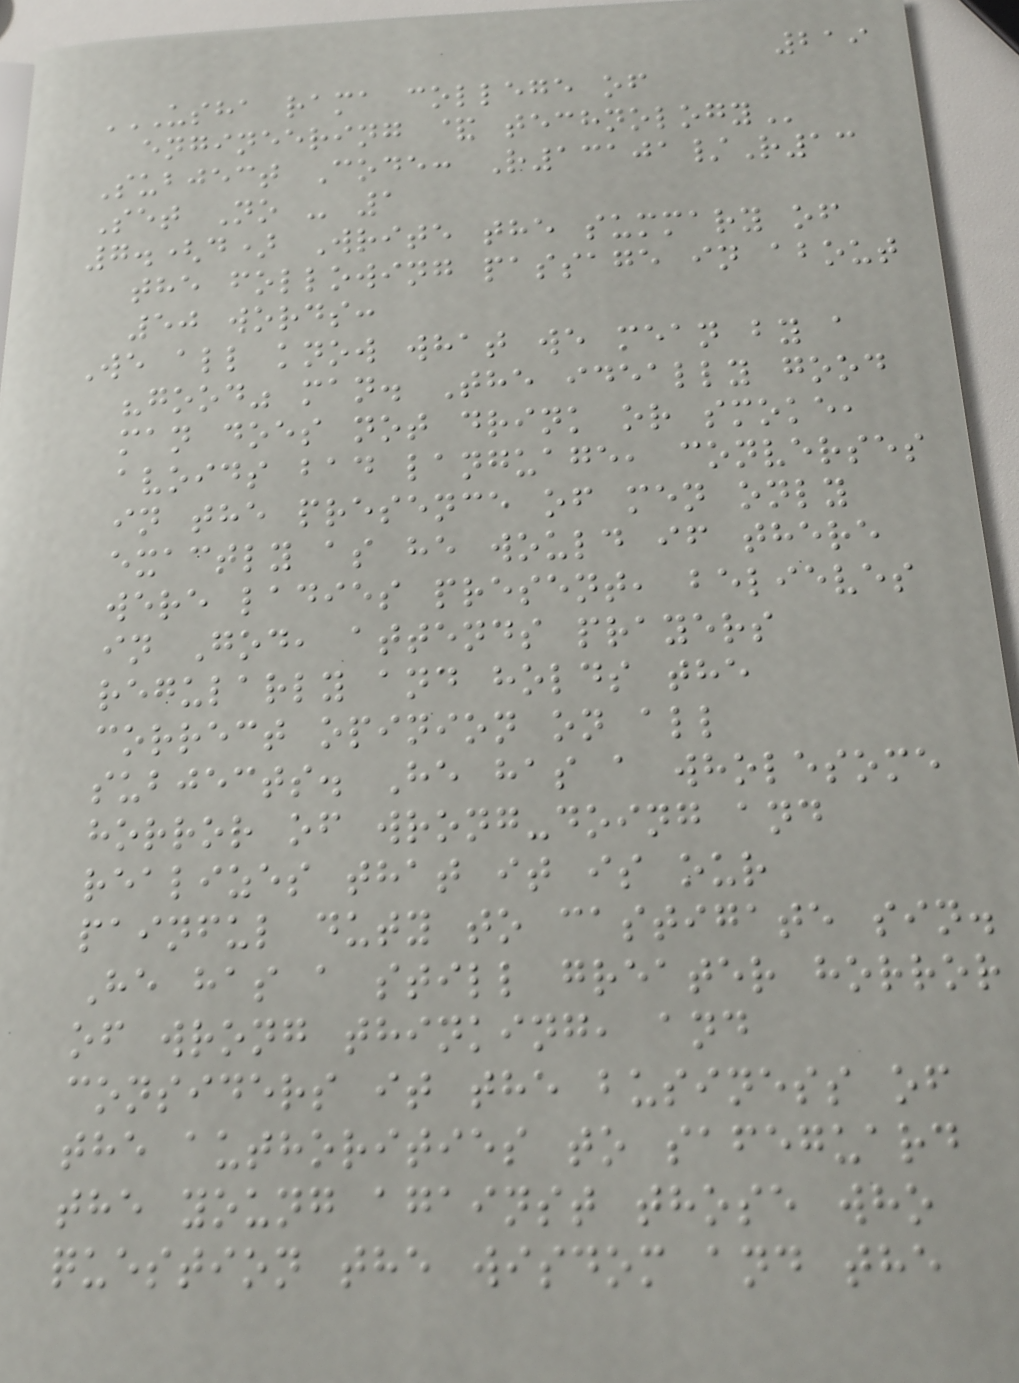219
USHA RAMA COLLEGE OF
ENGINEERING & TECHNOLOGY
Subject Code: R13101/R13
Set No - 1
7.(d) Write the summary of
the following passage in about
50 words:
We all know what we mean by a
"good" man. The ideally good
man does not drink or smoke,
avoids bad language, converses
in the presence of men only
exactly as he would if there
were ladies present, believes
in God, attends prayers
regularly and holds the
correct opinion on all
subjects. He has a wholesome
horror of wrong-doing and
realizes that it is our
painful duty to castigate sin.
He has a still greater horror
of wrong thinking, and
considers it the business of
the authorities to safeguard
the young against those who
question the wisdom and the
